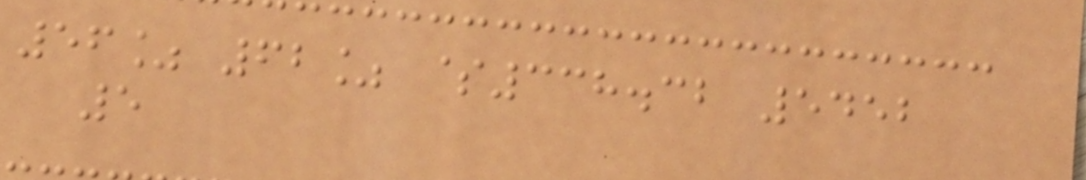56% 62% $338.32 5452
5
